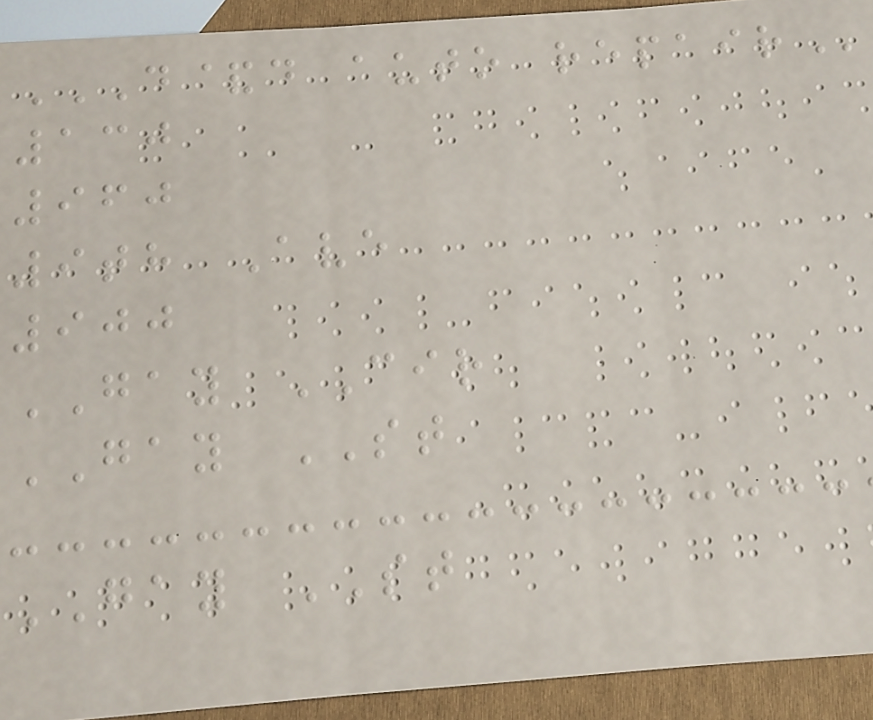D&D AUTO REPAIR
130
960
9th Ave
900
GAY CIR
GAY ST
GAY ST
